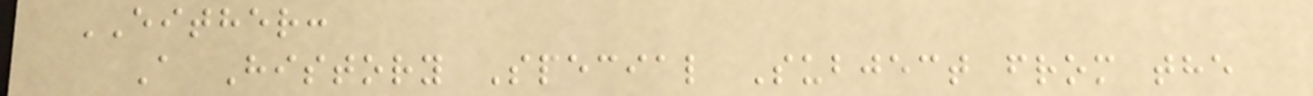EITHER:
A History Special Subject from the
